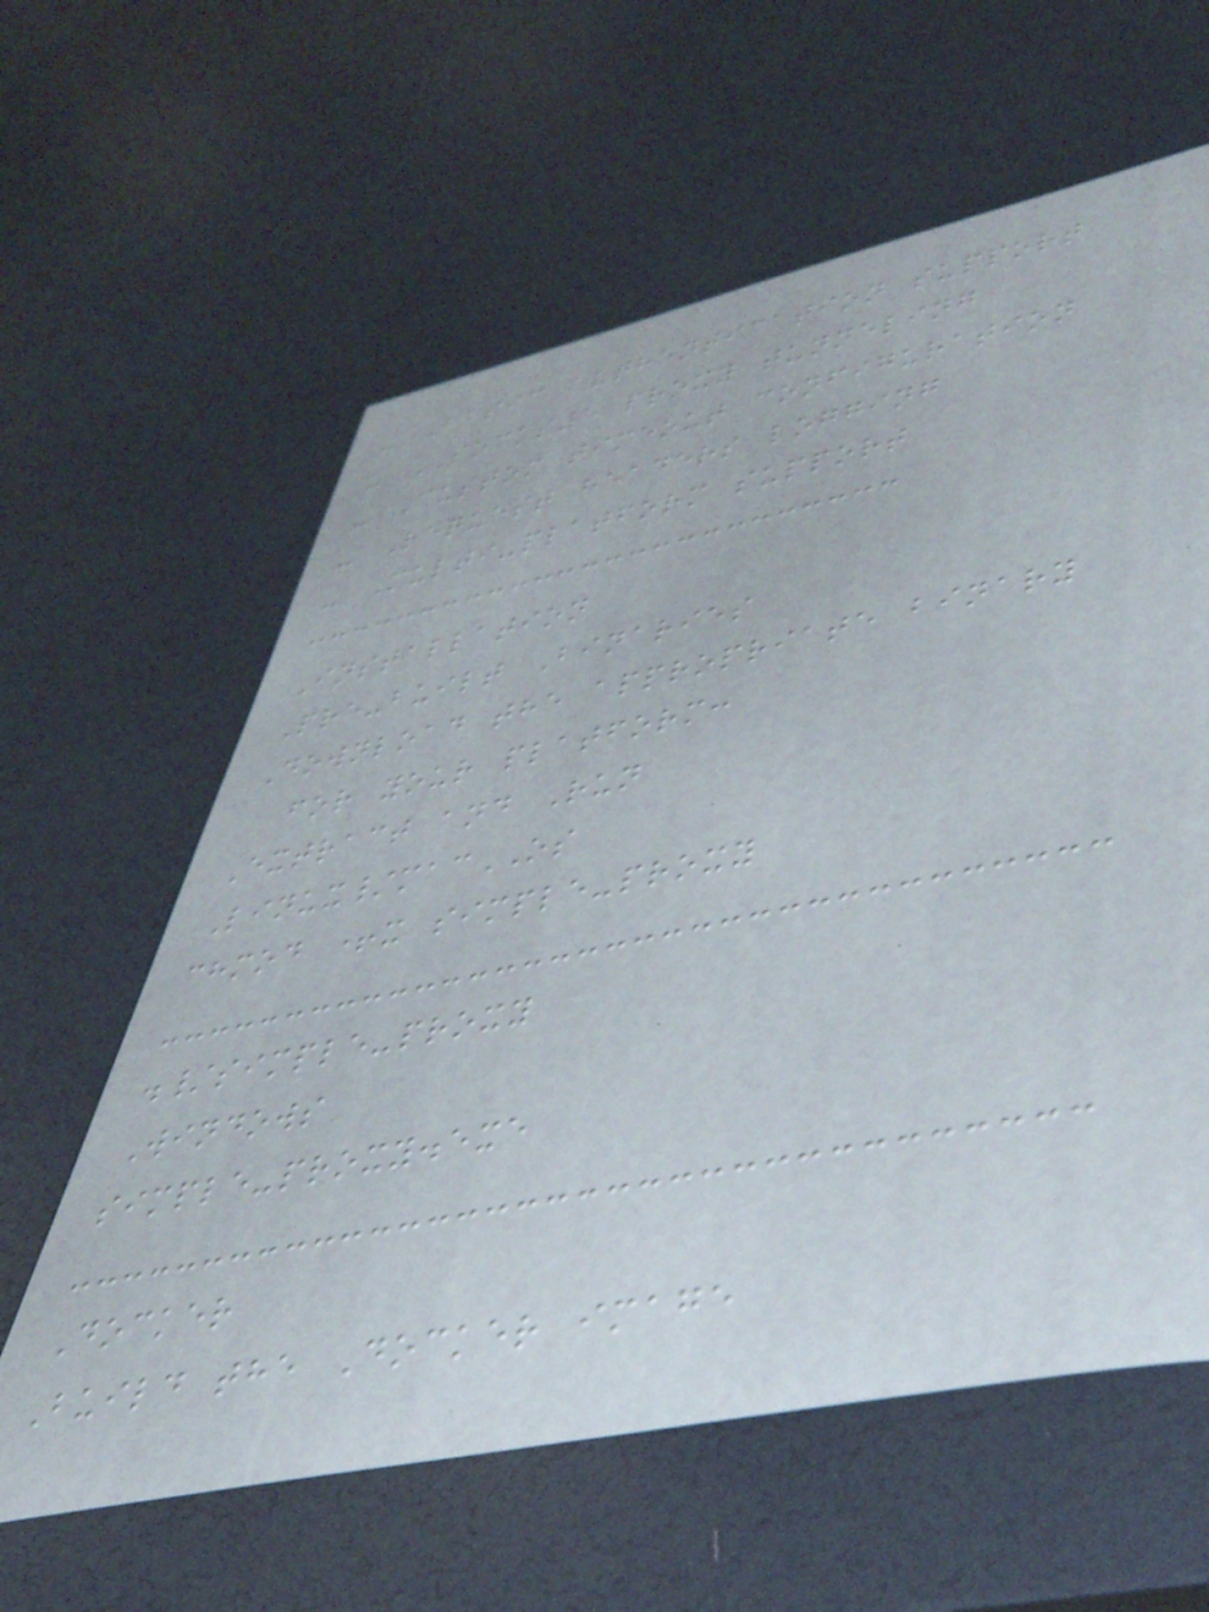- Basic authentication support
- SOCKS5 proxy tunneling
- Custom timeout configuration
- Request headers logging
- Multi-platform support
Installation
Pre-built Binaries
Download the appropriate binary
for your platform:
Extract and Run
Linux/macOS
chmod +x simple-proxy
./simple-proxy
Windows
simple-proxy.exe
Docker
Build the Docker image
